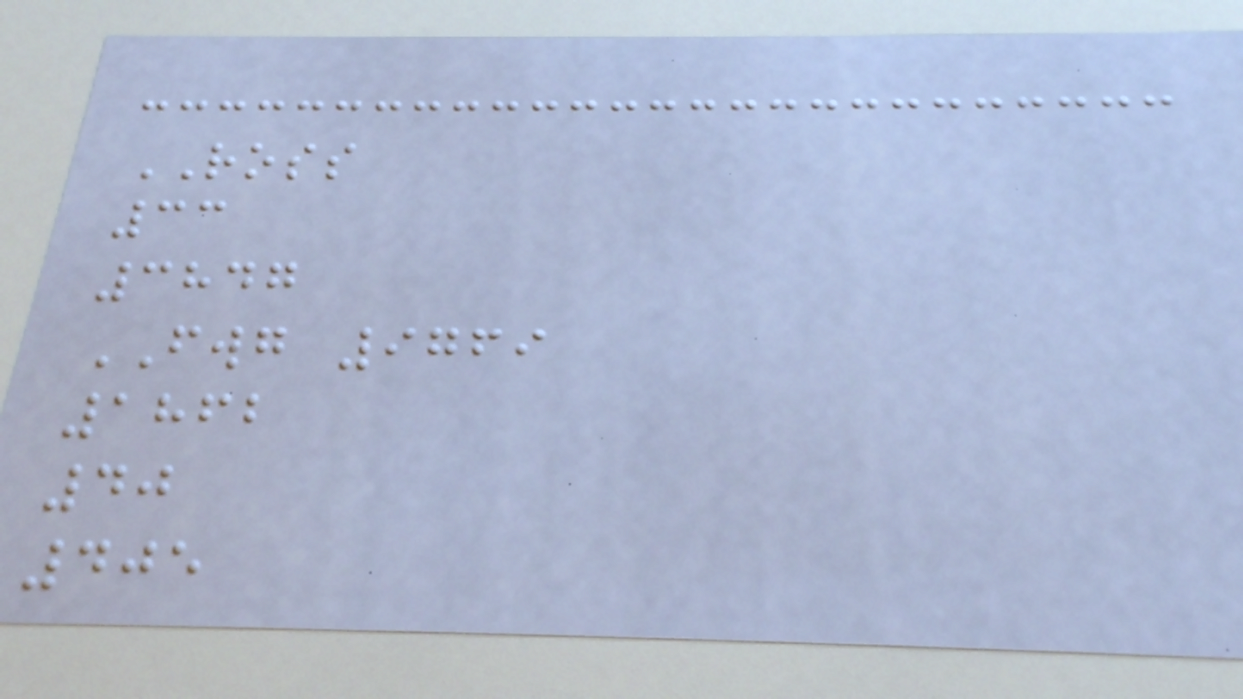ROSS
33
3847
FWG 9769
1862
40
405
